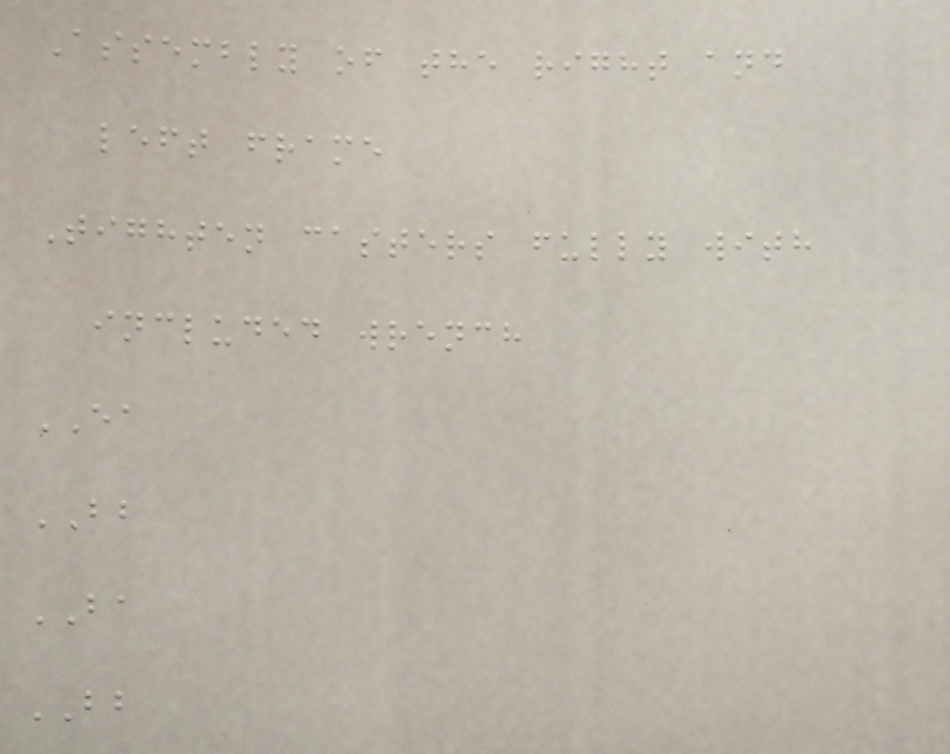Assembly of the right and
left frame
Tighten casters fully with
included wrench
EA
BB
BA
BB
